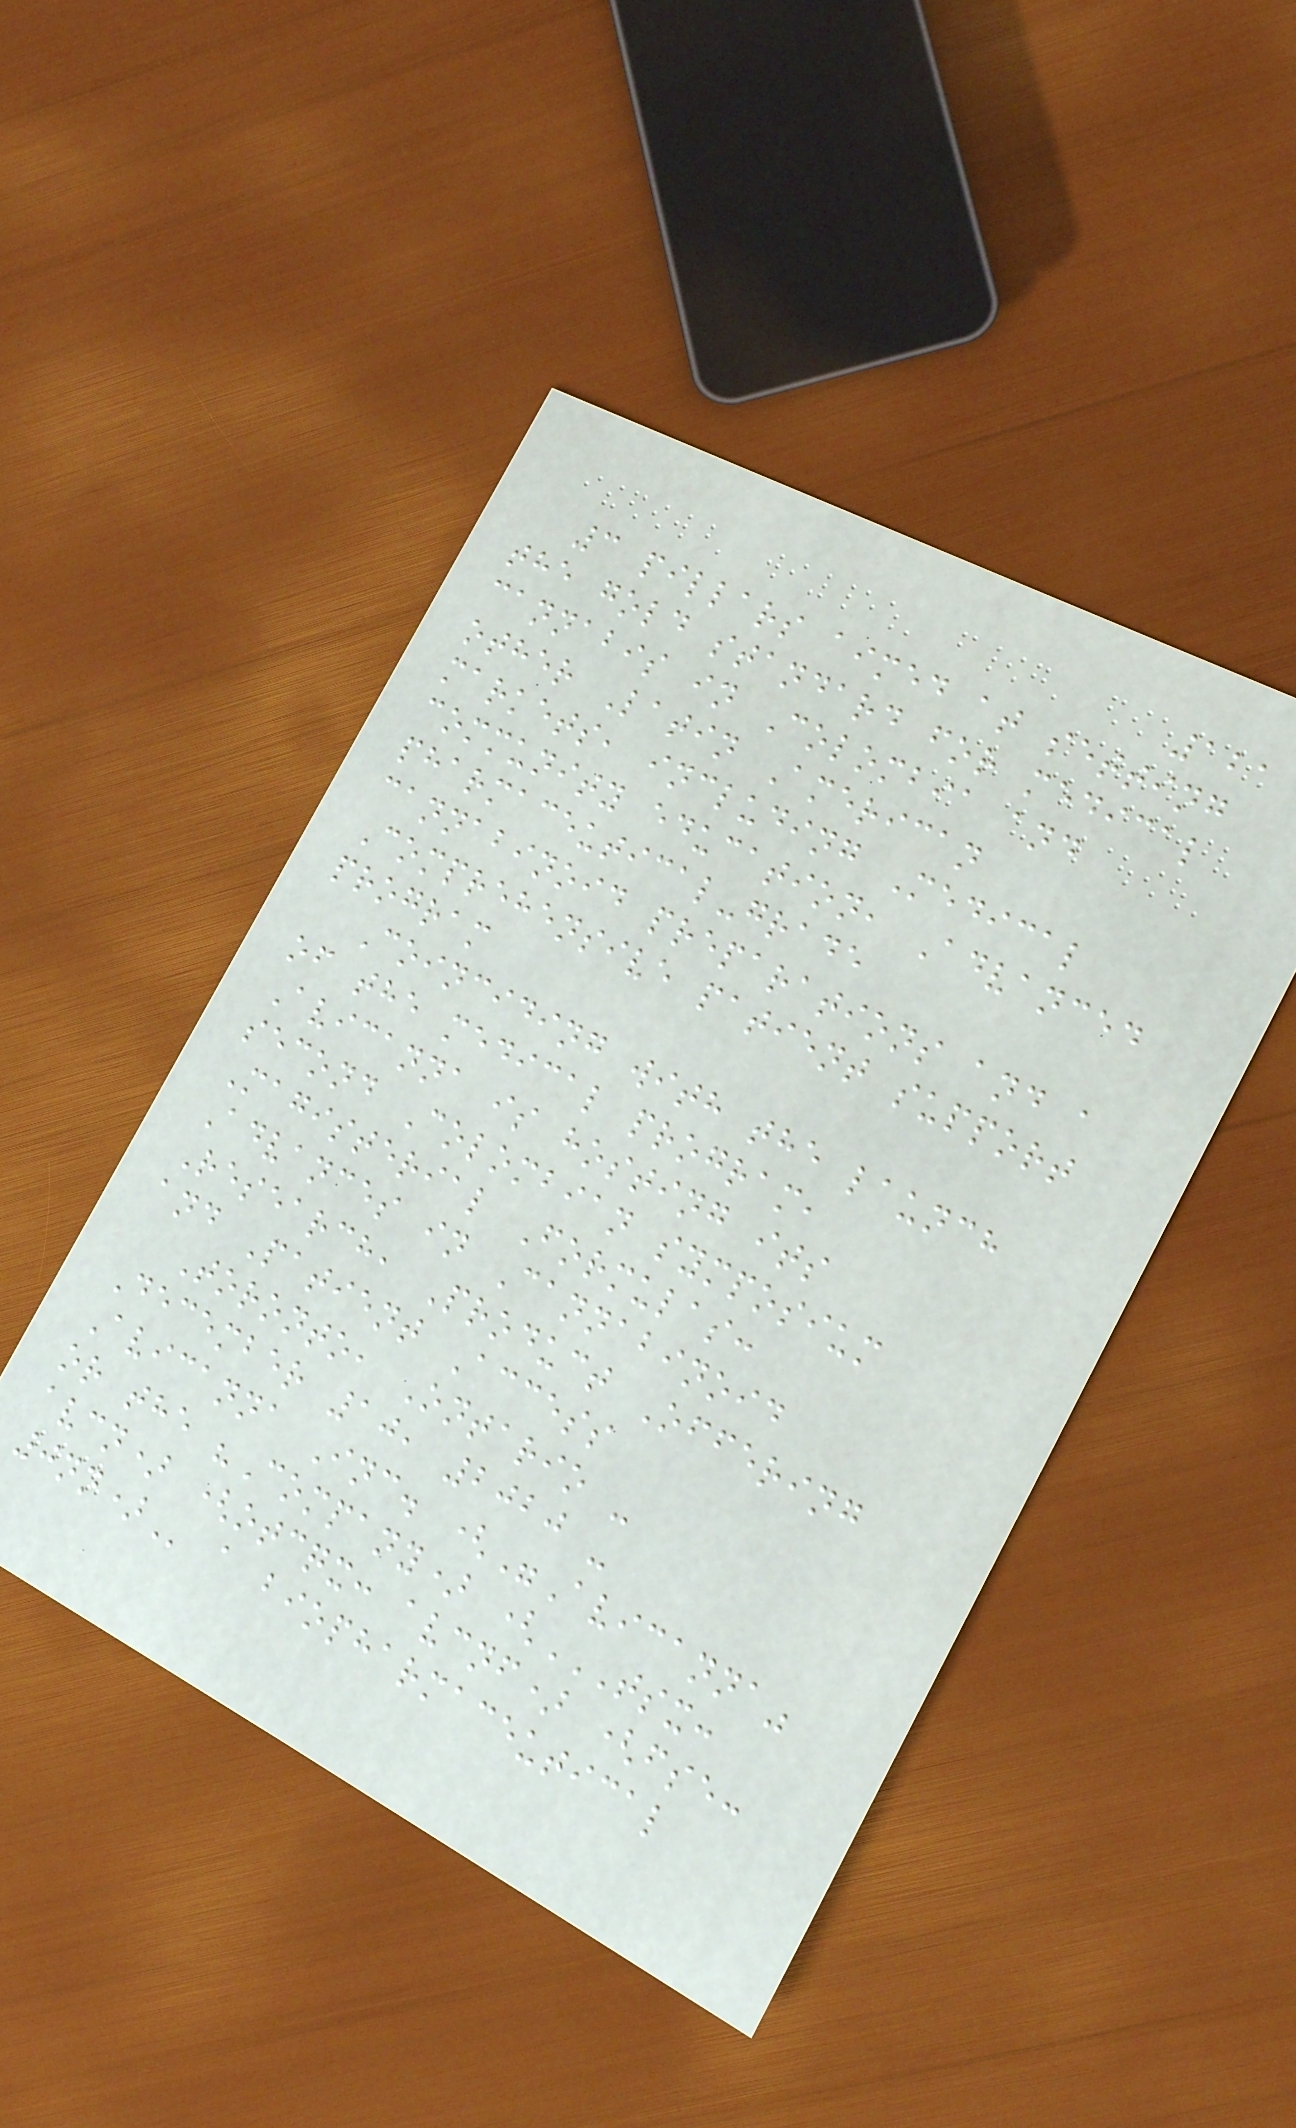121
3 pillars aimed at setting
the gold standard for medical
cannabis in Colombia and
other Latin American
markets, including Medical
community education, Advanced
pharmaceutical-grade
cannabinoid preparations and a
Comprehensive patient support
program
Coinciding with the launch
of the medical program,
Avicanna is hosting its
second Colombian symposium
Magisterial Formulas:
Advances in Cannabinoid
Research, Product Offering
and Patient Access
Toronto, Ontario -
December 10, 2020 -
Avicanna Inc. ("Avicanna"
or the "Company) (TSX:
AVCN) (OTCQX: AVCNF) (FSE:
0NN) a biopharmaceutical
